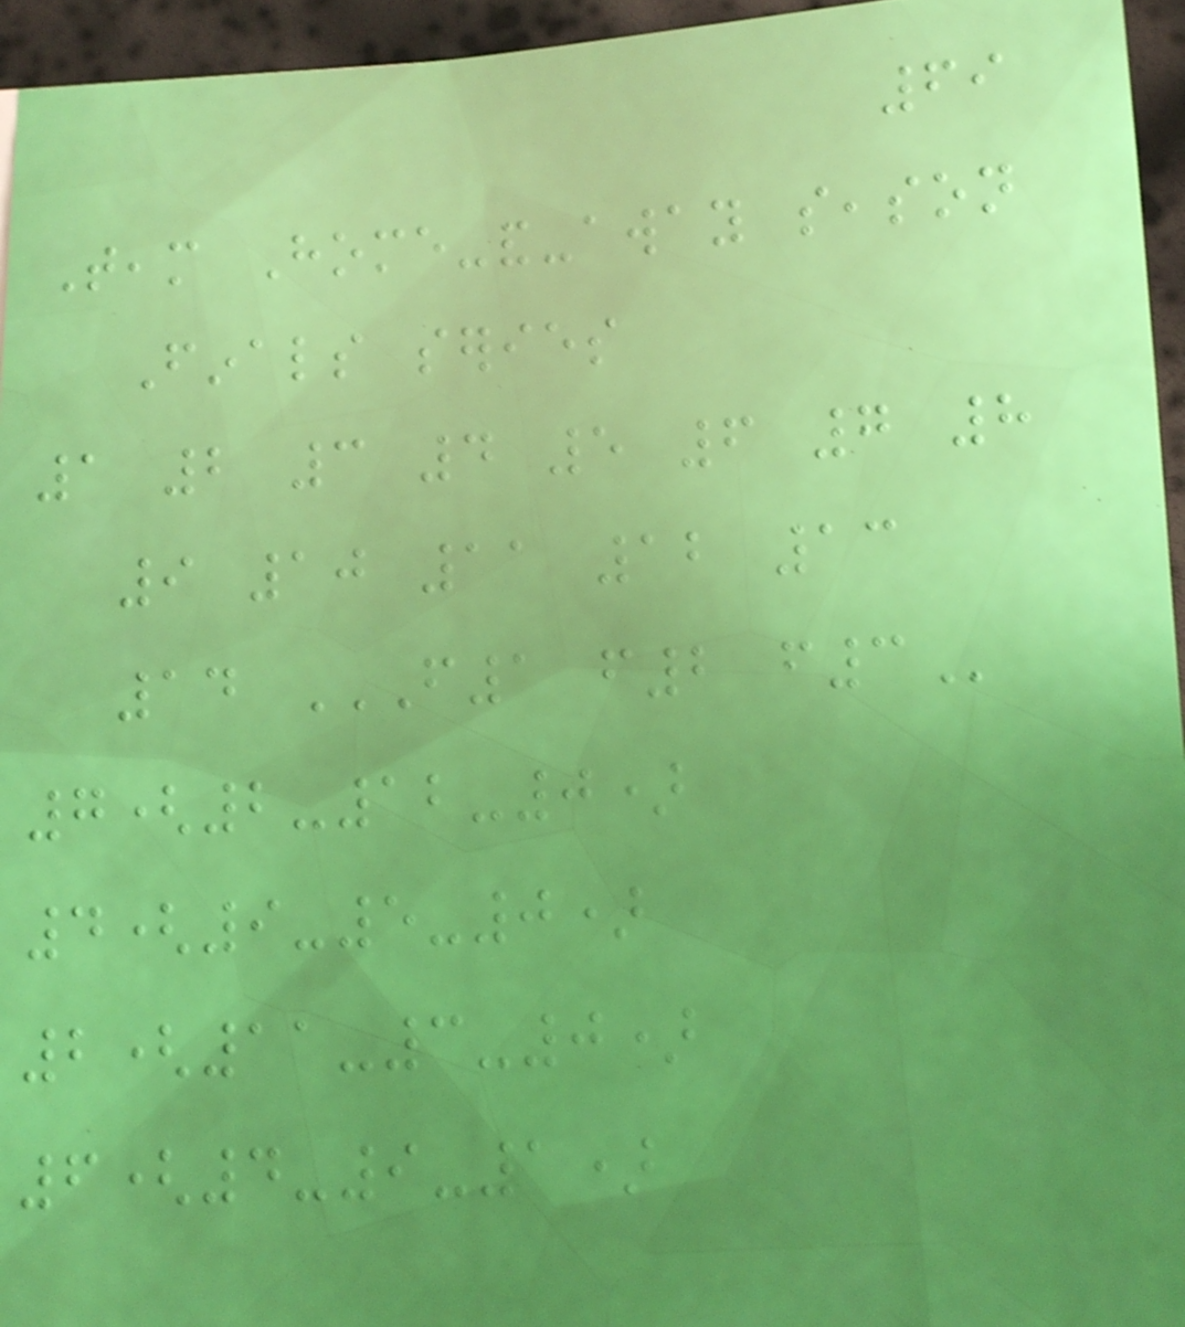69
Team Home-and-away season
Finals series
1 2 3 4 5 6 7 8
9 10 11 12 13
14 F1 F2 F3
7(2-12-0)
4(9-5-0)
2(11-3-0)
6(4-9-1)
